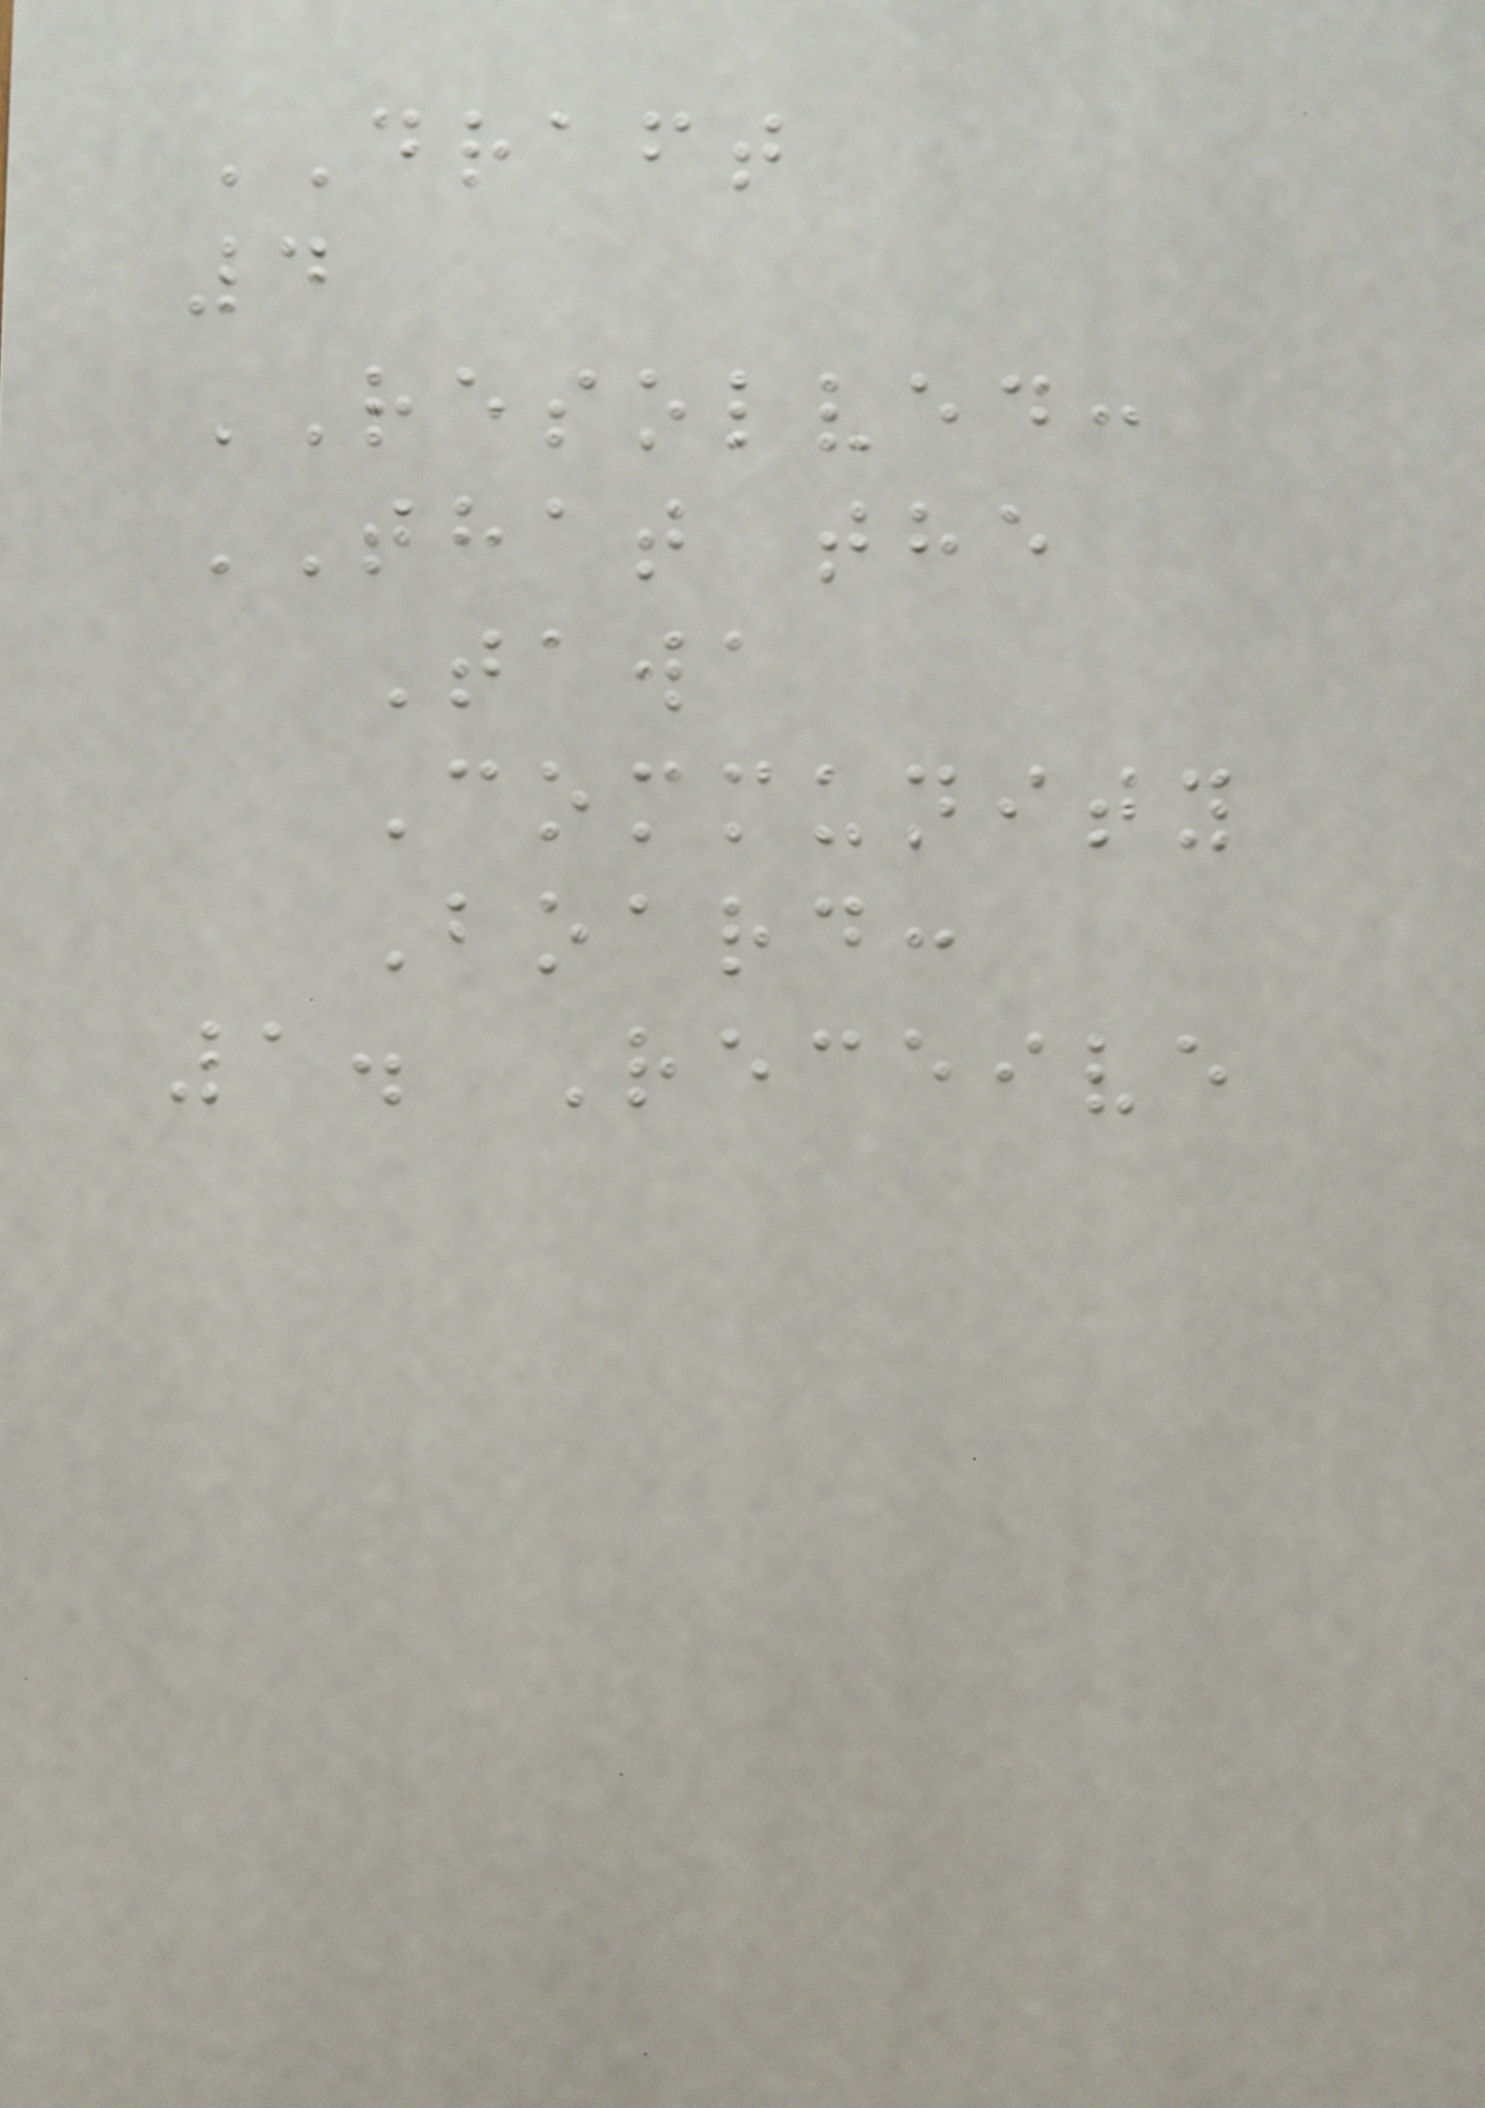DRAFT
4
RESOLVED:
THAT the
Tawa
Community
Board:
1. Receive
